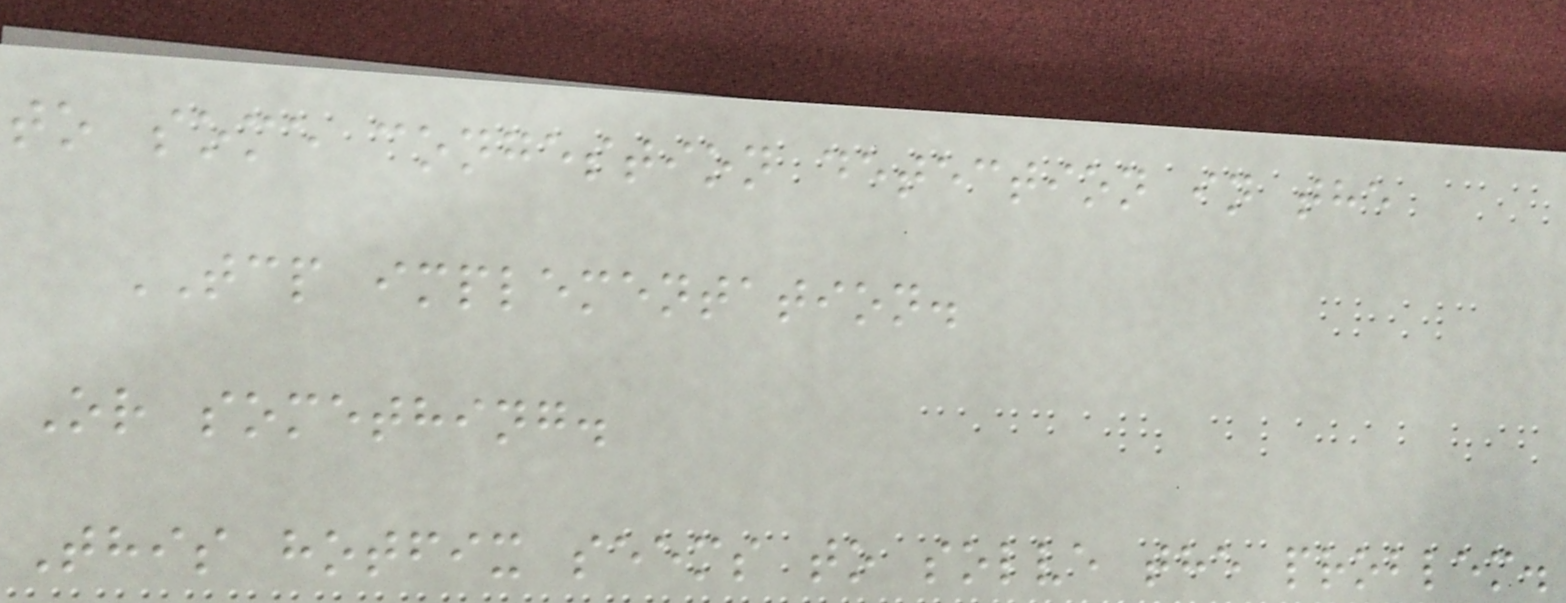to some congestion detection in the
TCP implementation.
Or something.
This hotfix seems to solve the problem.
